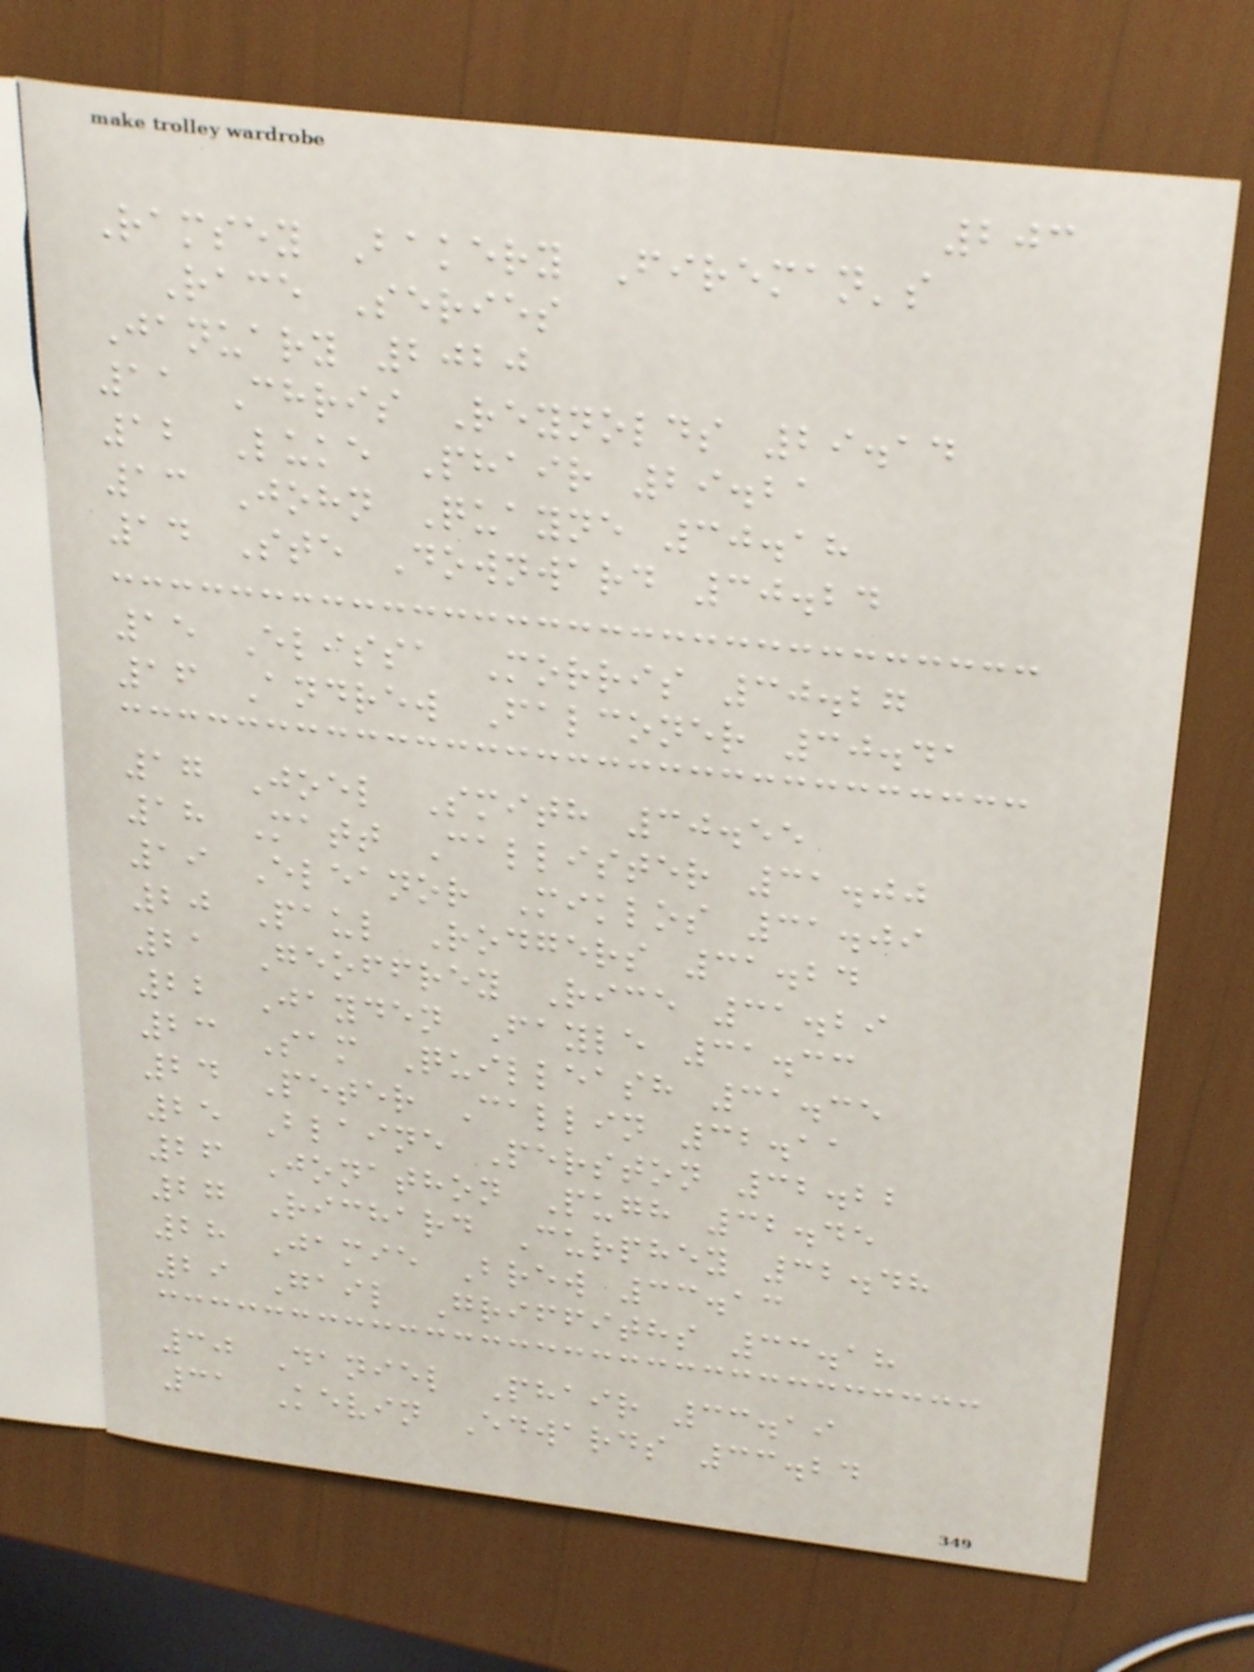203
Ramsey Bakery Fireman's
Race Series
January 2020
11 Chris Reynolds 29.14
12 Luke Phair 29.21
13 John Quayne 30.18
14 Ste Downward 30.24
15 Elissa Morris 30.27
16 Andrew Falconer 30.41
17 Joel Smith 30.55
18 Matt Callister 31.00
19 Eleanor Miklos 31.09
20 Paul Rodgers 31.24
21 Geoffrey Rice 31.29
22 Jayden Fayle 31.33
23 Sam Quilleash 31.35
24 Peter Callin 32.11
25 Blaine Perston 32.22
26 Jonathon Pugh 32.45
27 Richard Curphey 32.48
28 Jamie Brew 33.13
29 Gail Griffiths 33.18
30 Daniel Phair 33.19
31 Kevin Edwards 33.24
